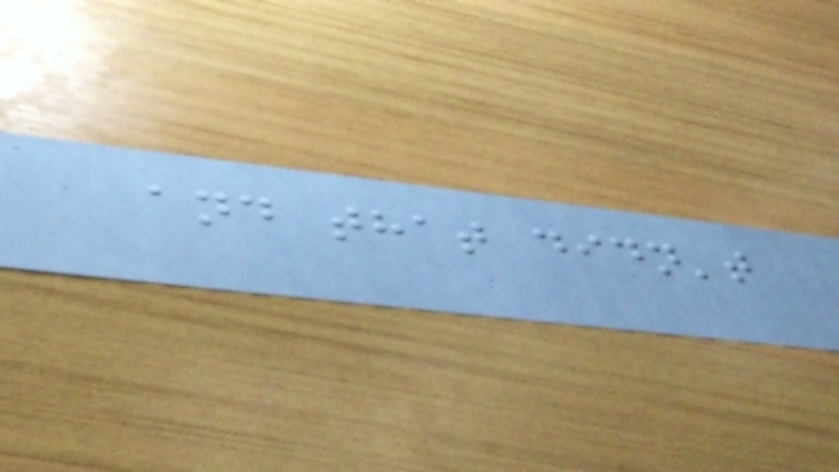and that didn't
